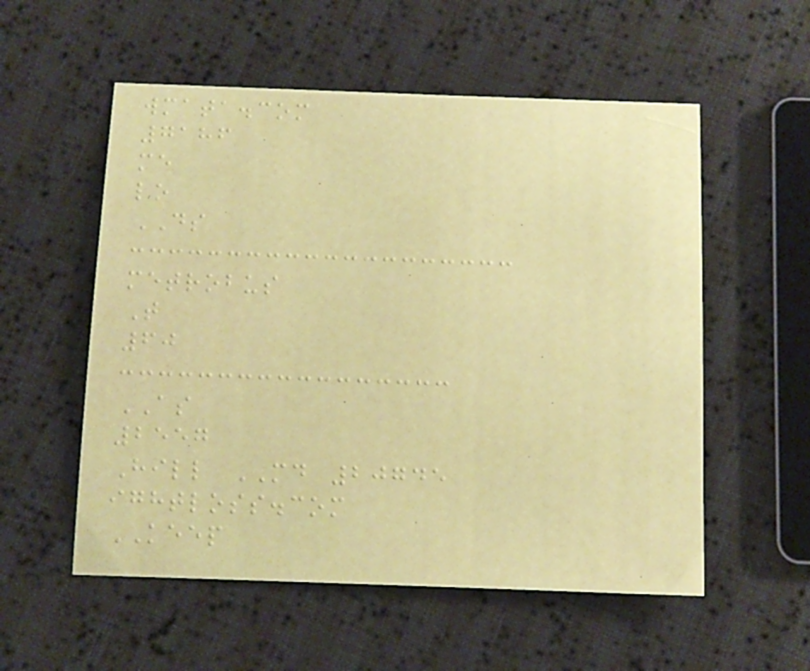wmata.com
7186
me
lo
DS
metrobus
T
60
AS
2557
Hill MD 20745
ightloss.com
KEEP
